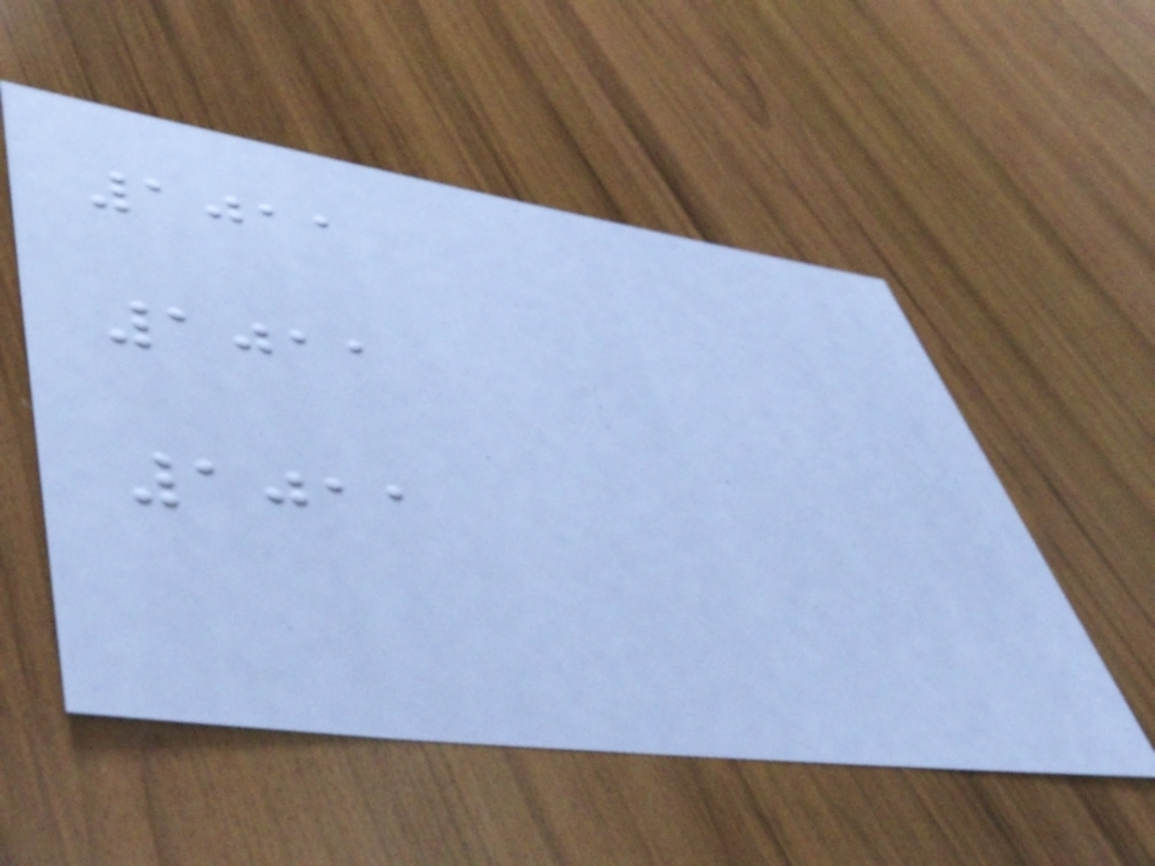1011
1011
1011
